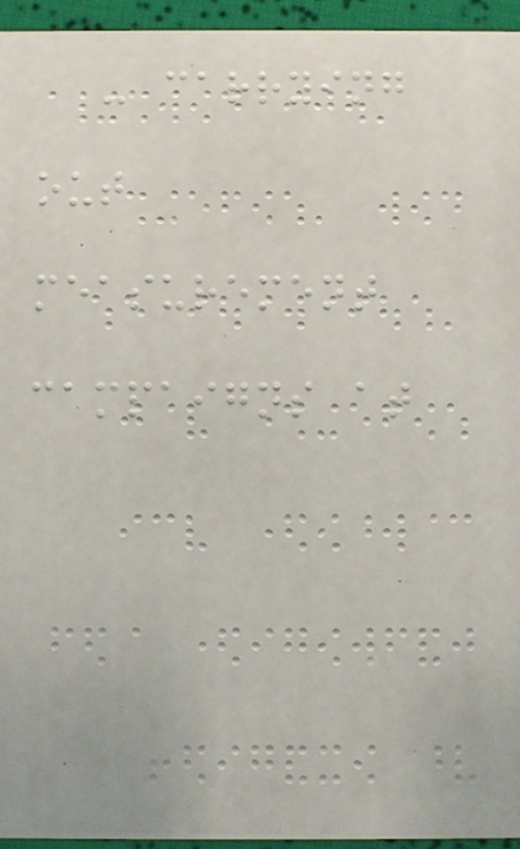- carrying
out
measurement
campaigns at
